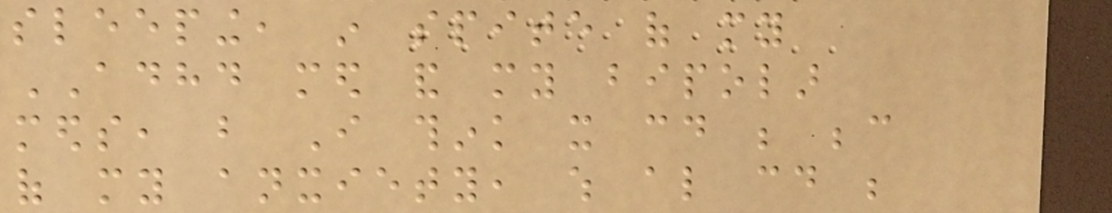sleeping, in spite of my
ADHD med and my bipolar
meds, but I think it could be because
of my anxiety, which also could be
